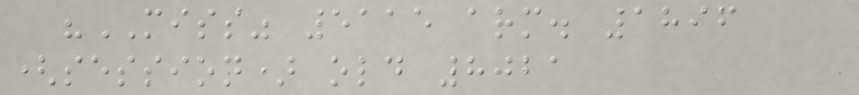"MISS" 5115 arm. 1896
(session) old 8021
